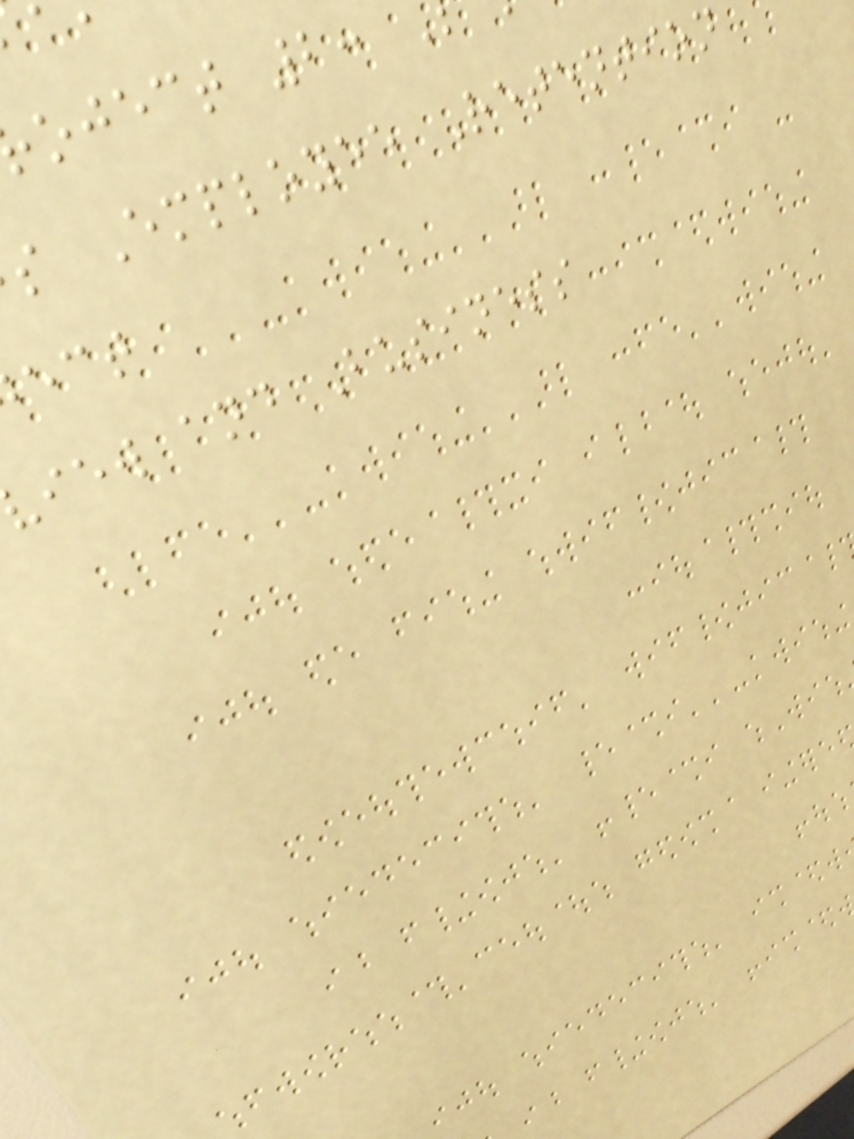oject 2:
s Employee Retention
iew and Business
